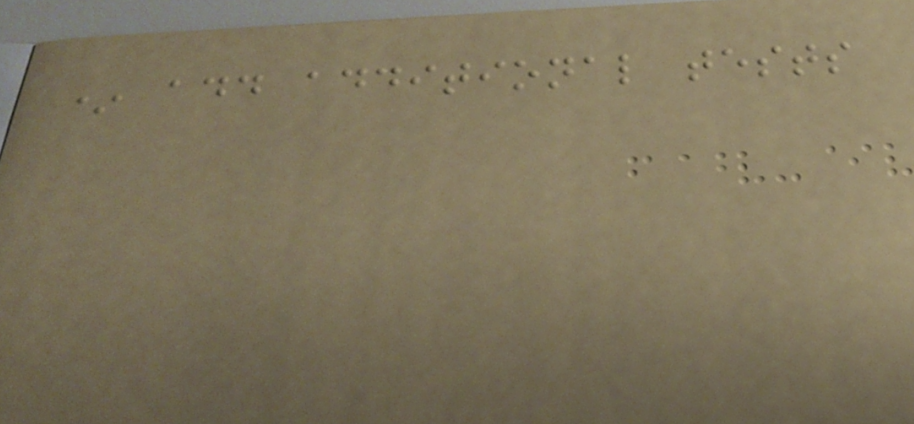* add additional tests
